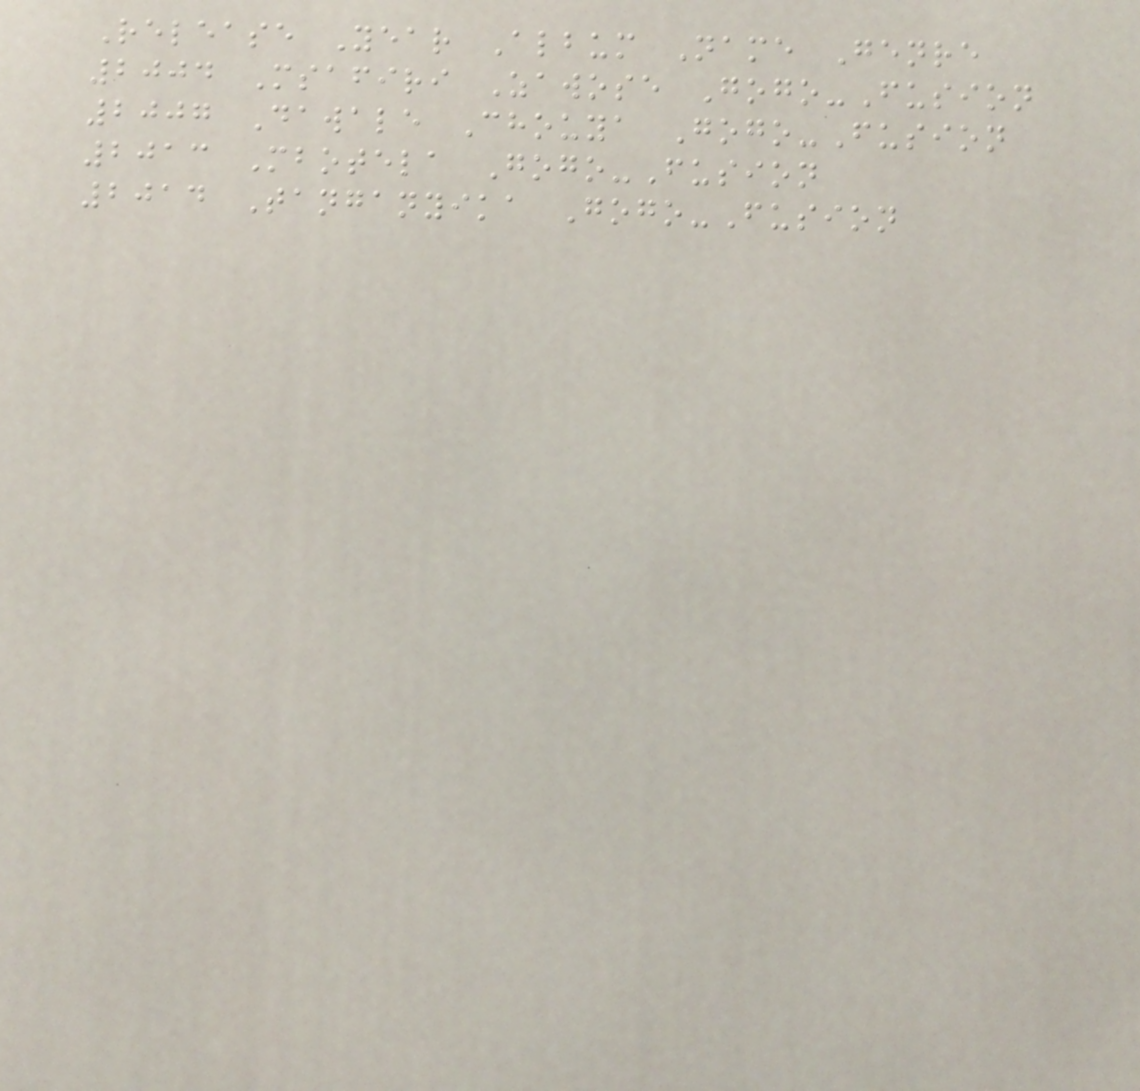Release Year Album Name Genre
2004 Msafiri Zawose Gogo-Fusion
2007 Dawale Chouya Gogo-Fusion
2013 Mbotela Gogo-Fusion
2014 Tanganyika Gogo-Fusion
